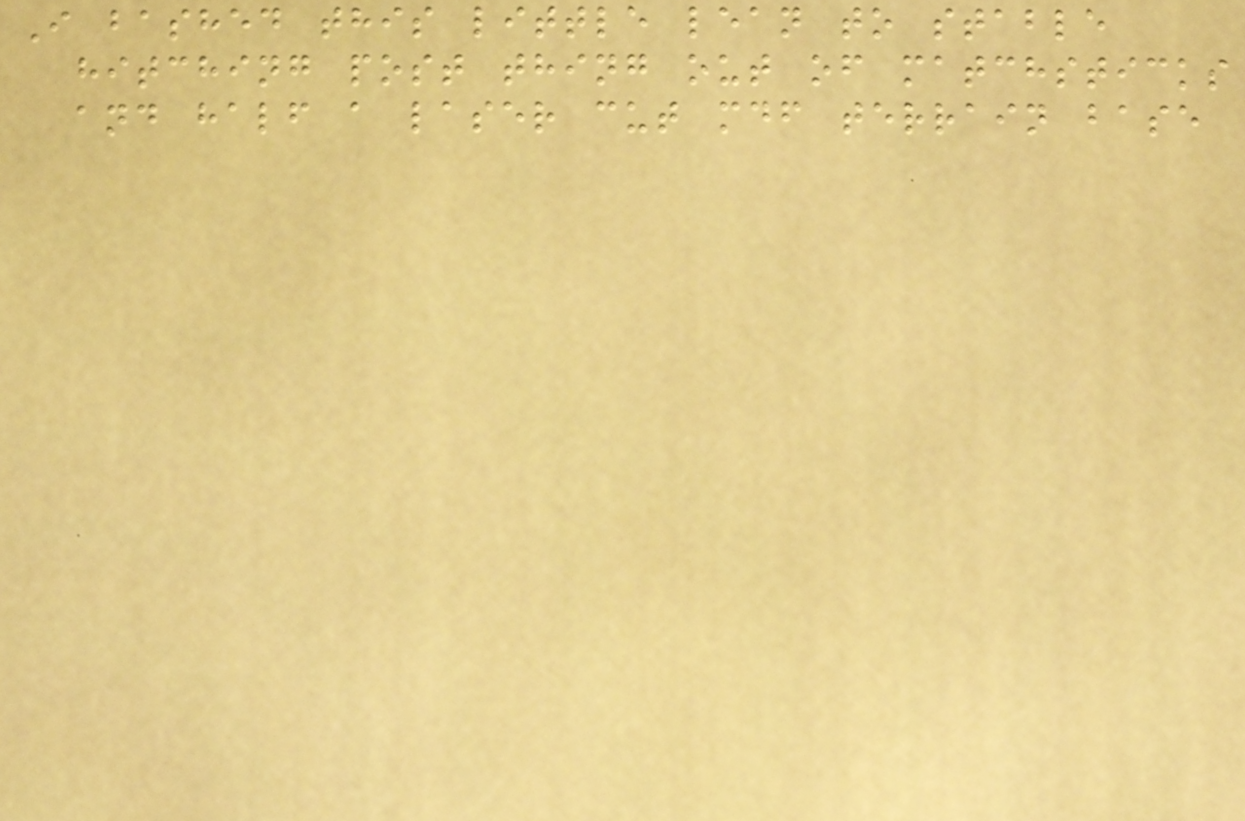I bashed this little lean to stable
hitching post thing out of matchsticks
and half a laser cut mdf terrain base
